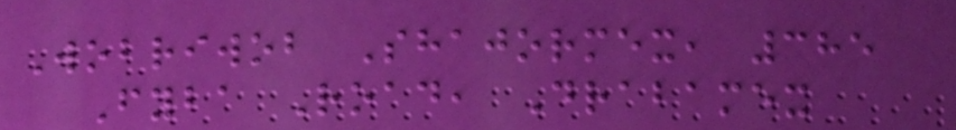Wobriwob Shajormex, 385
Fyba Road, Drabamex
